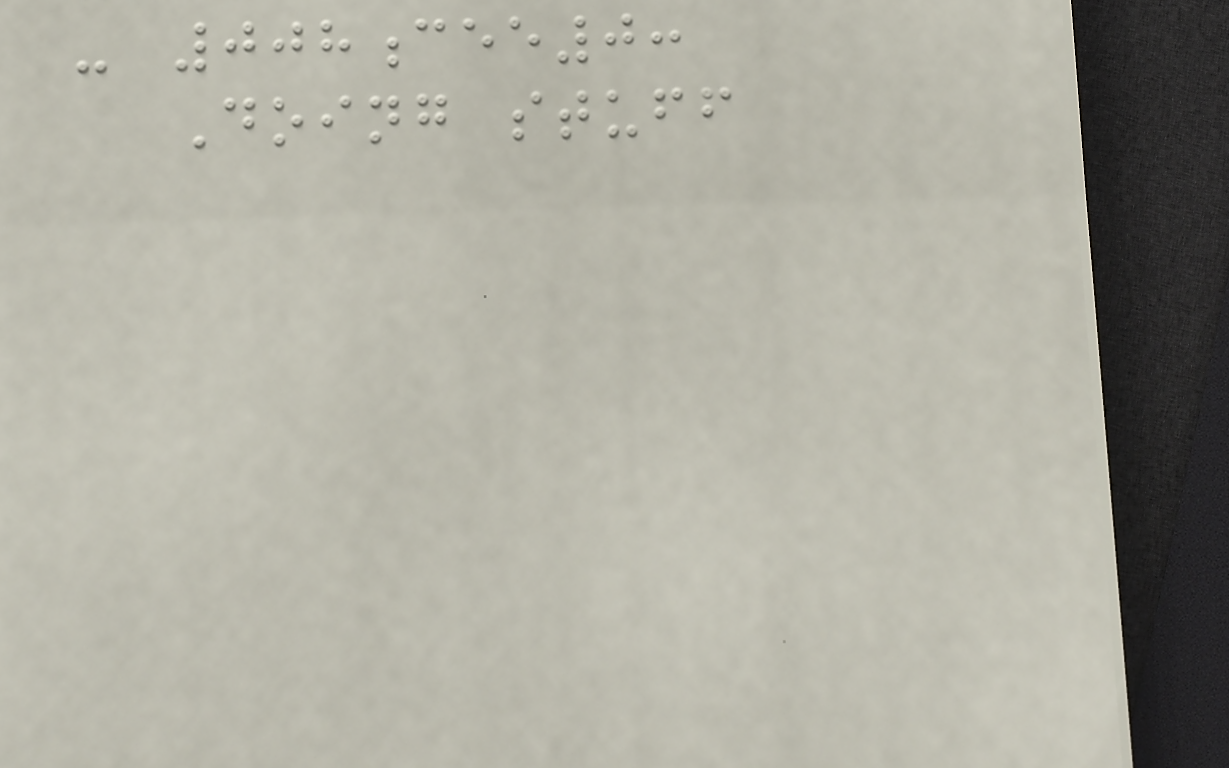- 008cee0:
Doing stuff
